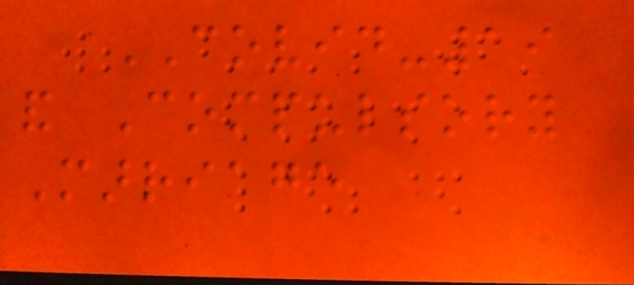COVID-19
and Compulsory
Marriage
